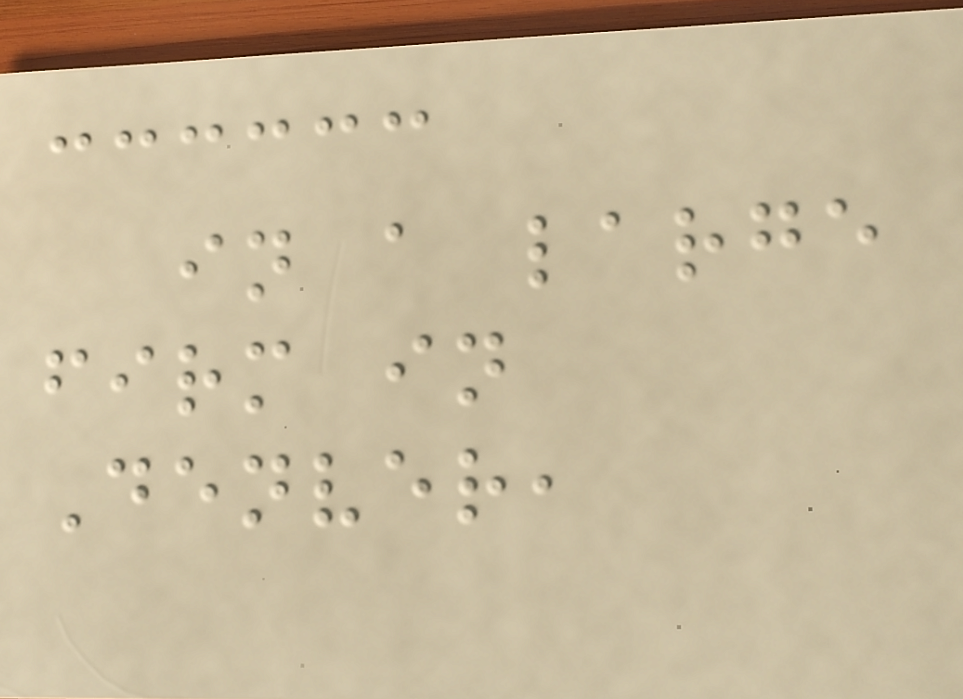in a large
firm in
Denver,
